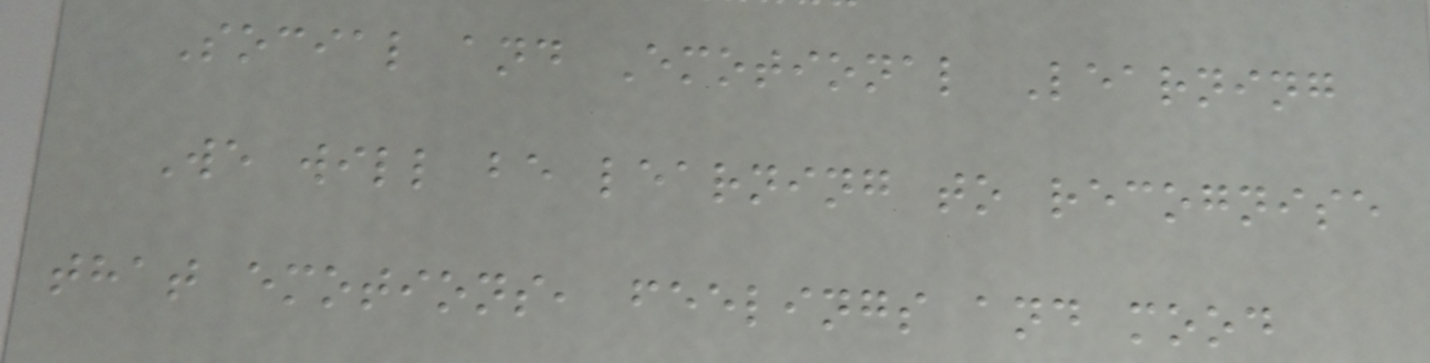Social and Emotional Learning
We will be learning to recognise
that emotions, feelings and mood
